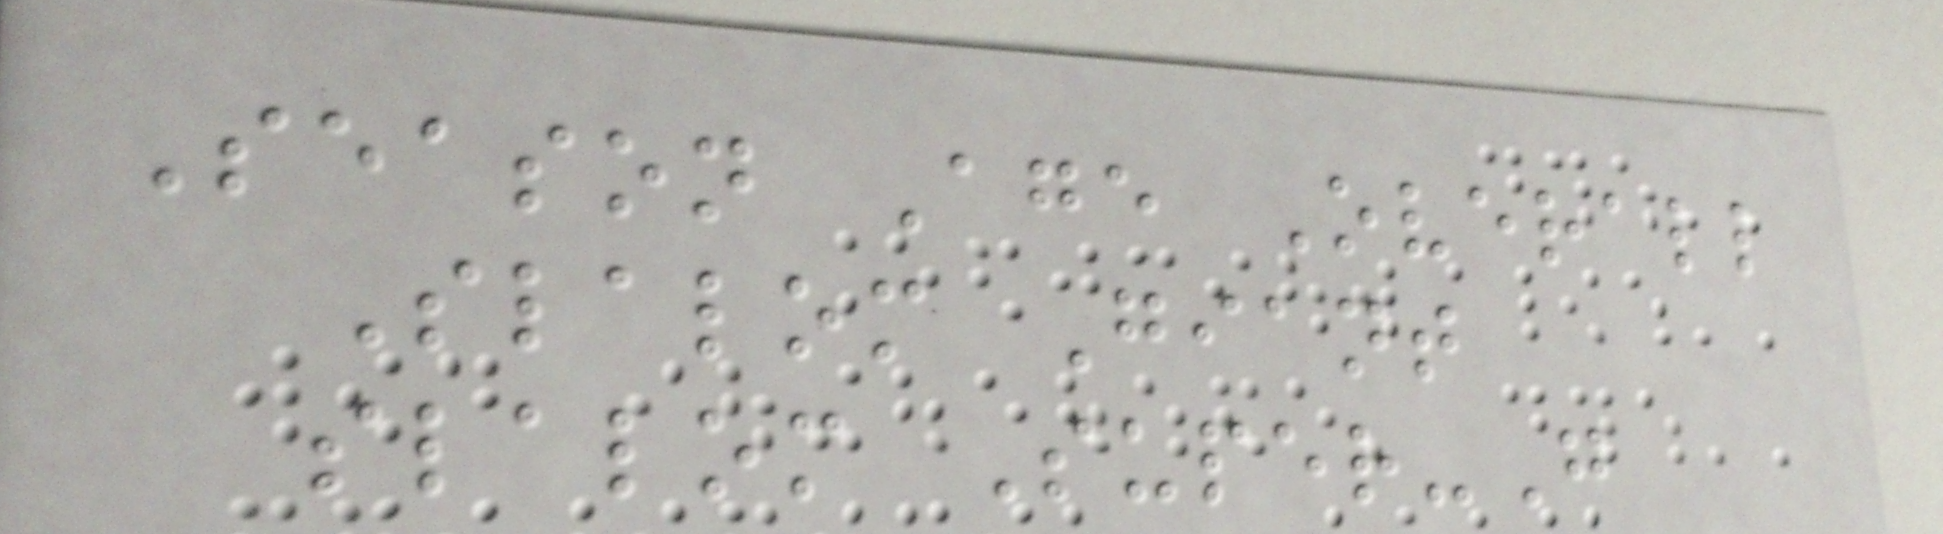Season Age Overall
Slalom Giant
slalom Super-G
